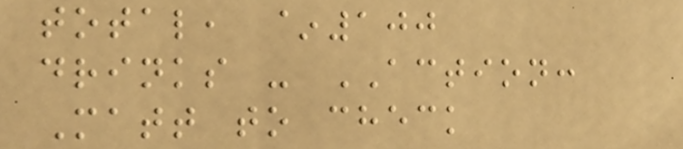total, ~100
drinks - ACTION:
Matt to check
